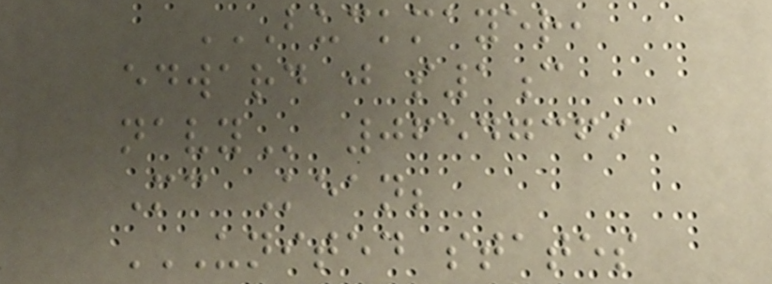BUCKMAYER,
EDWARD J S1C
NAVY 06547369
Mc Kean;
UNITED STATES
